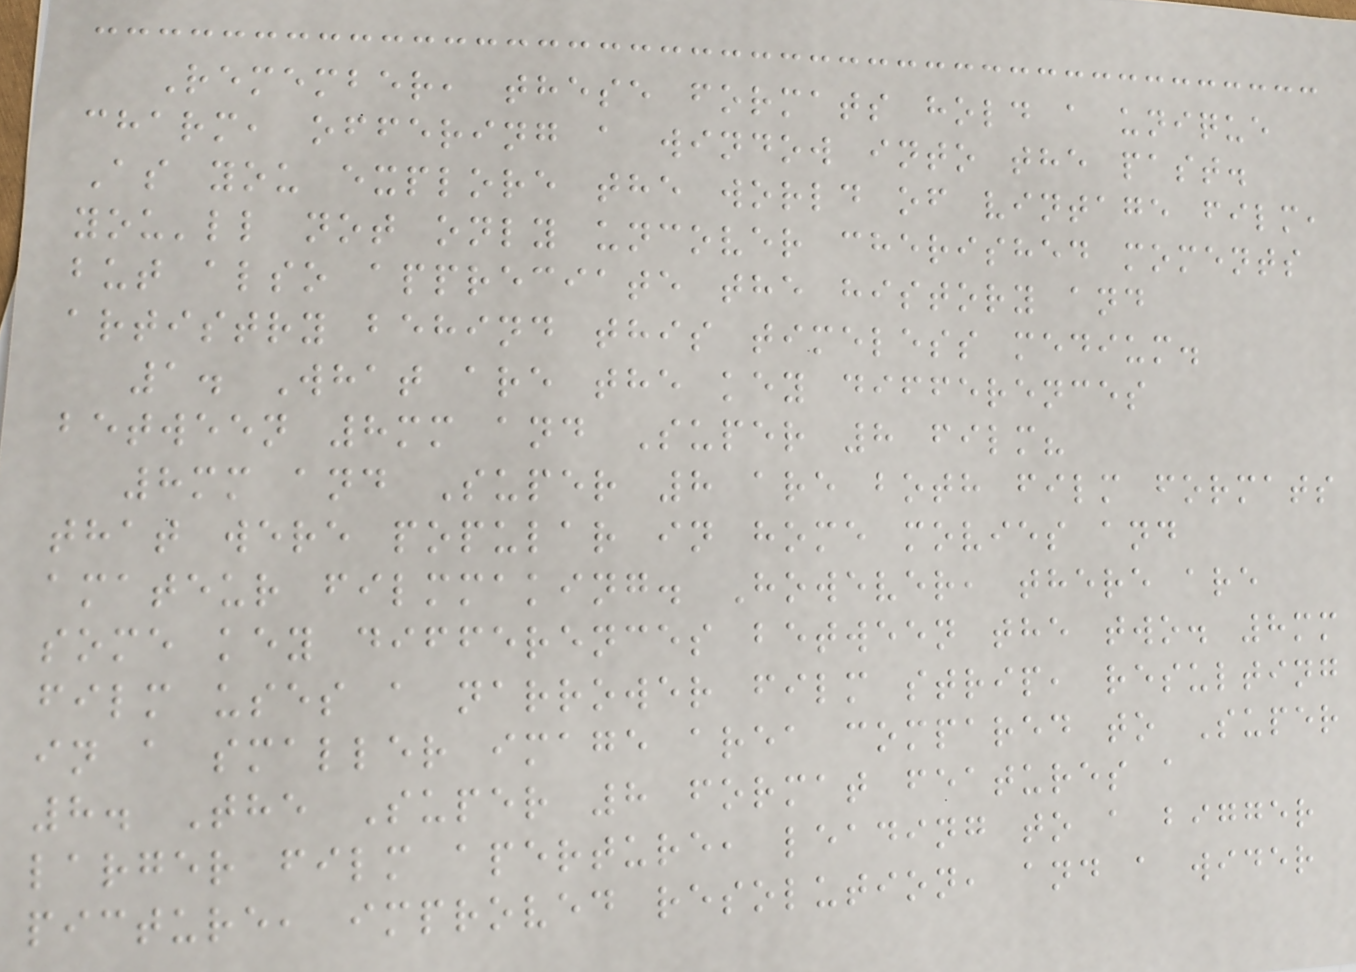Remember, these formats hold a unique
charm, offering a window into the past.
As you explore the world of vintage film,
you'll not only uncover cherished moments
but also appreciate the history and
artistry behind this timeless medium.
1. What are the key differences
between 8mm and Super 8 film?
8mm and Super 8 are both film formats
that were popular in home movies and
amateur filmmaking. However, there are
some key differences between the two. 8mm
film uses a narrower film strip, resulting
in a smaller image area compared to Super
8. The Super 8 format features a
larger film aperture, leading to a bigger
picture, improved resolution, and a wider
